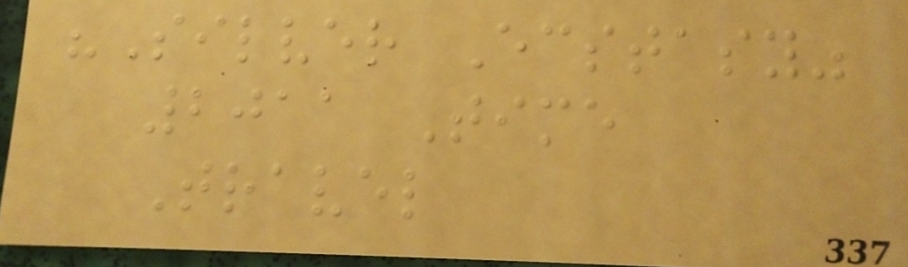"Silver Ecstasy"
2011 Time
Travel
